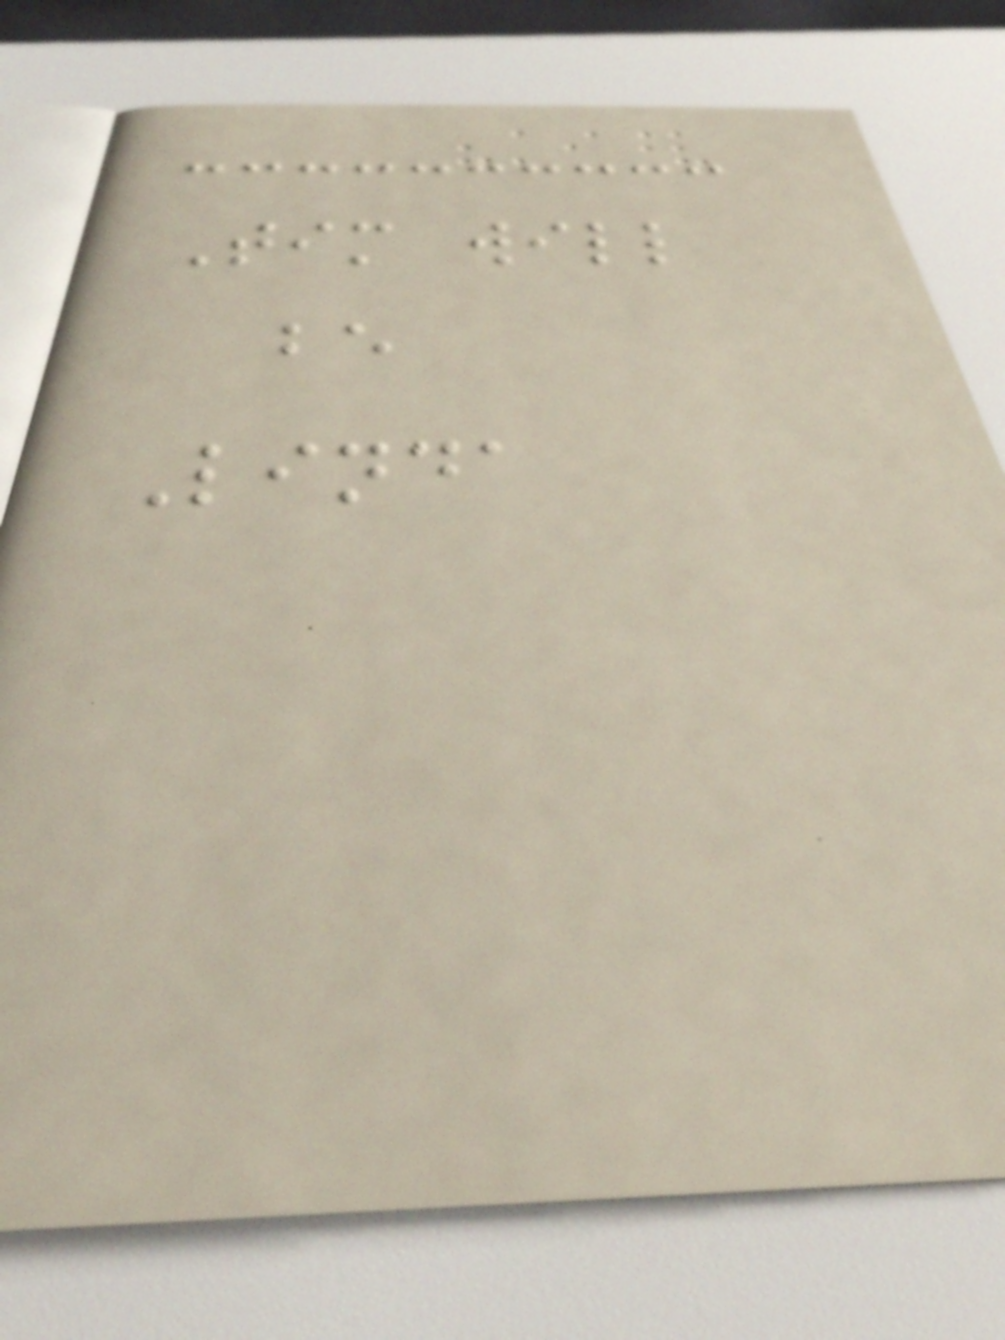Tim will
be
Linda
